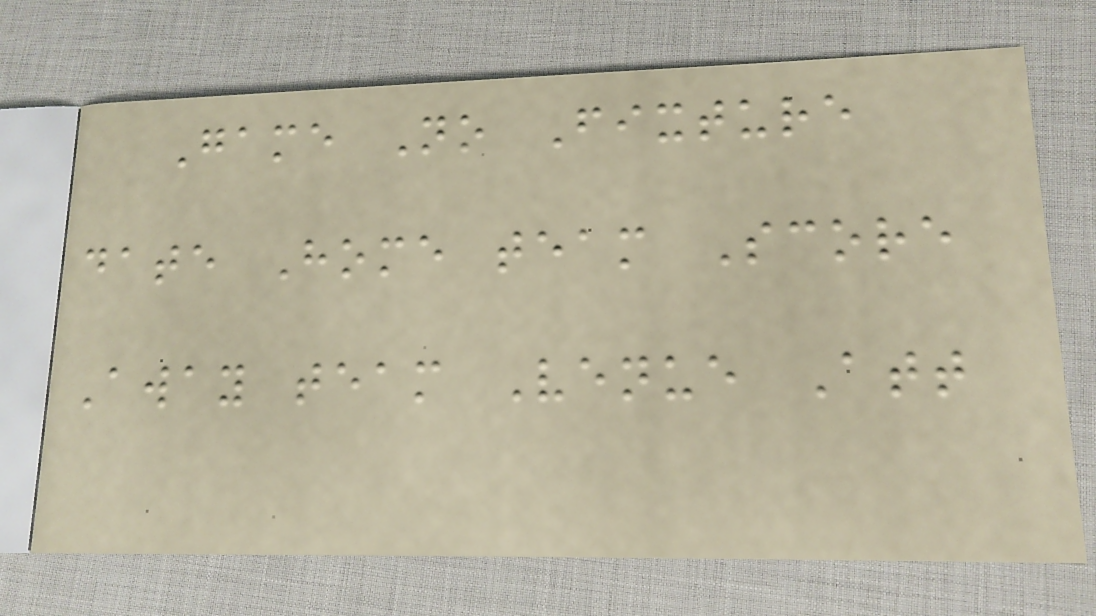Game No Fixture
date Home team Score
Away team Venue Att
